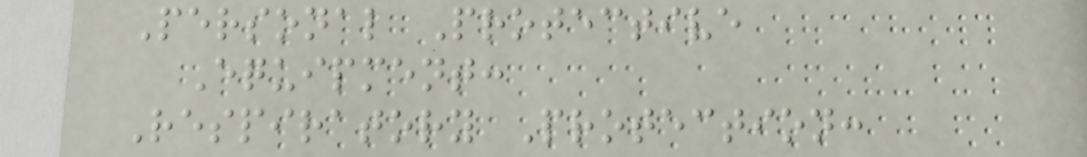Personal Protective
Equipment:
Respiratory Protection:
